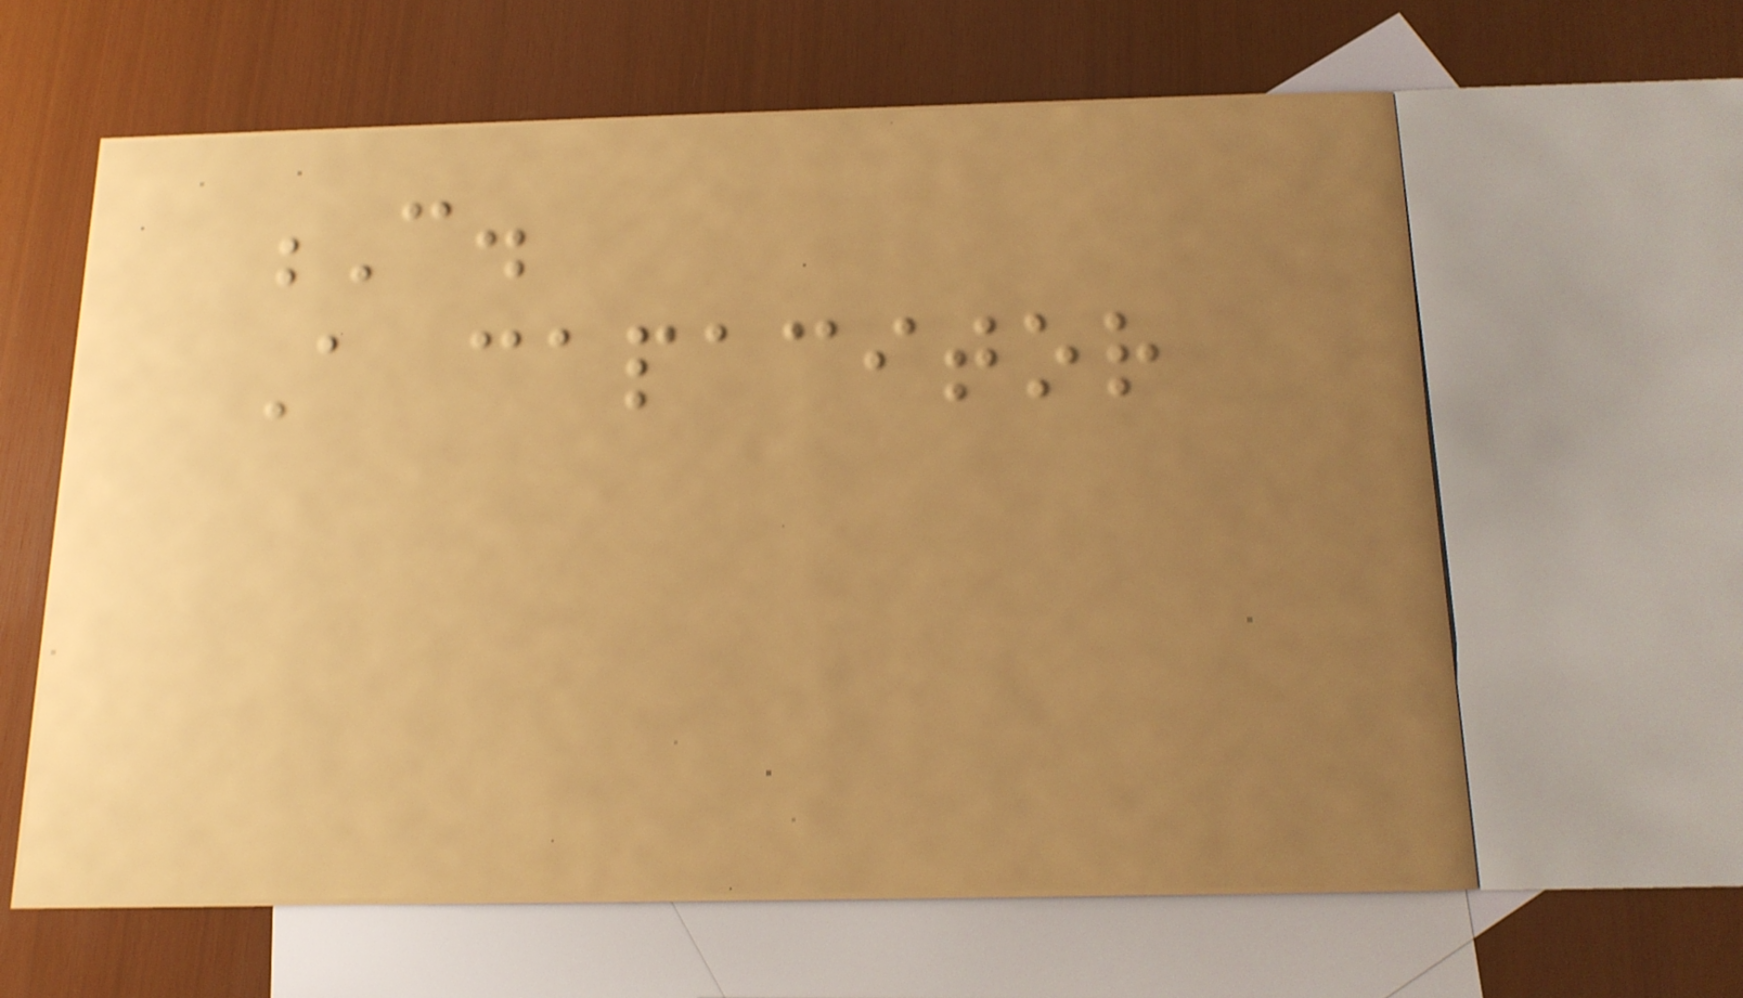C.
A capacitor
